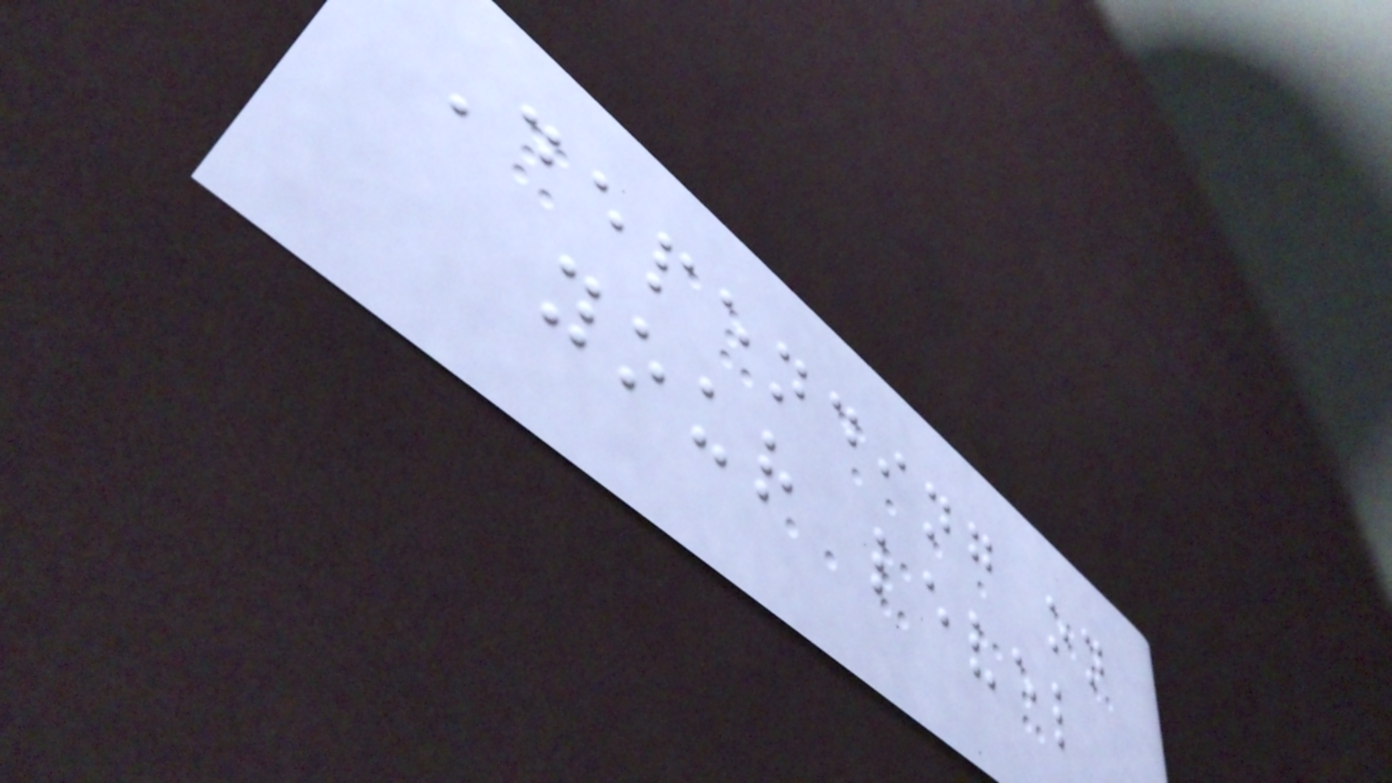Depending on
your level
